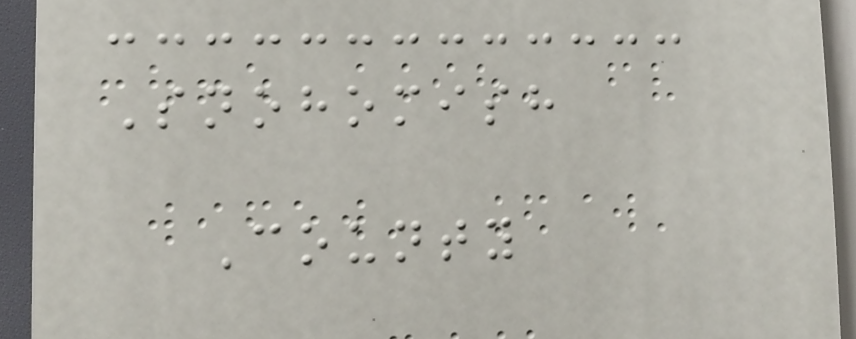Snohomish
County
